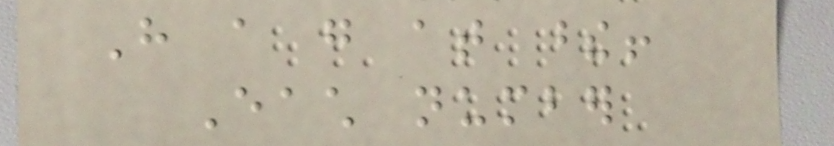Have a go at these!
Each number
